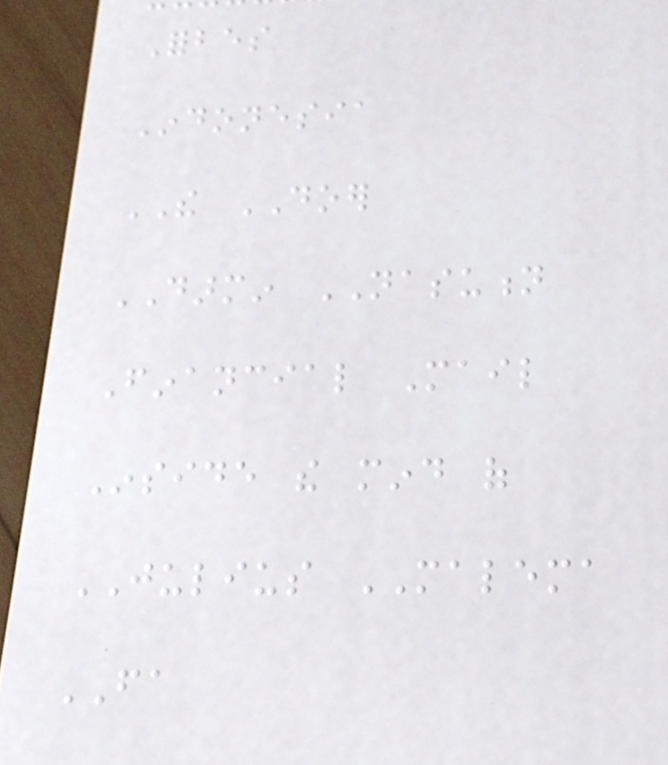Forbes
Indonesia
THE DOER
DARMIN NASUTION
Financial Mail
Inside the mind of
JULIUS MALEMA
FA
